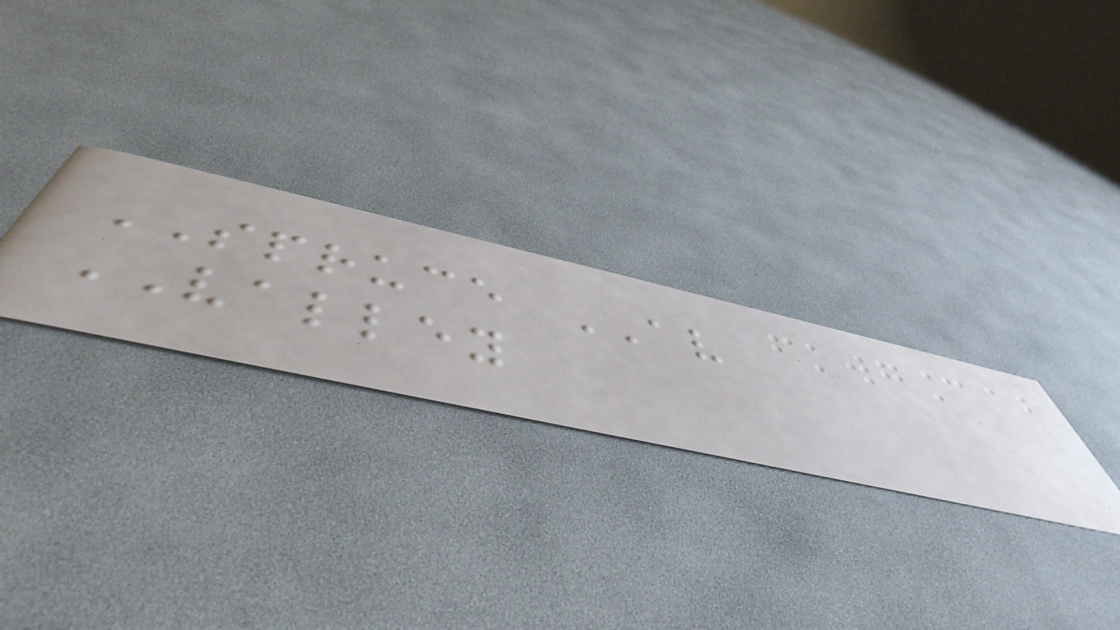SPRUCE AV
VALLEY
